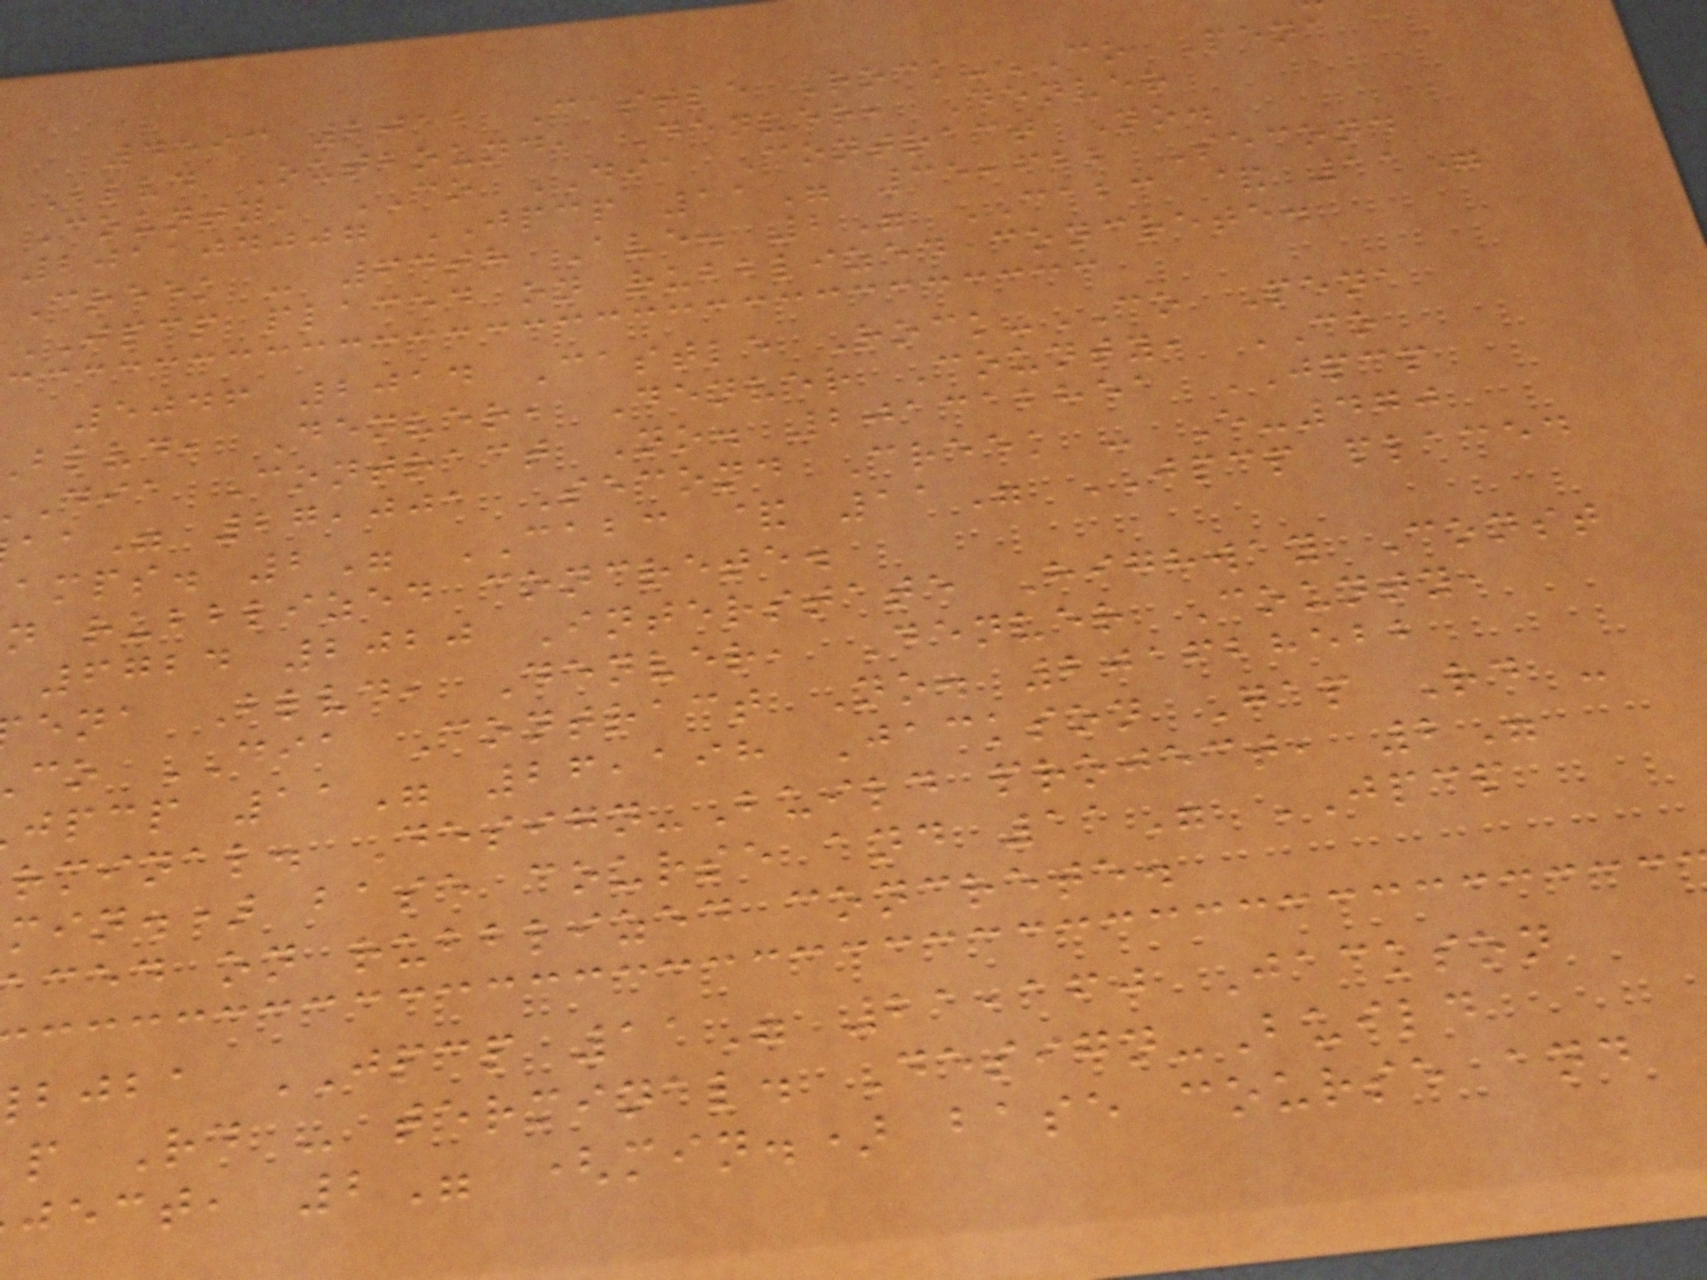4593 2012 Castle Rock-CO Pena
Blvd Outbound, Denver, Denver
County, CO DIA Contract No.
201104007 JPCP 11" 35,622 Second
Creek - 64th Ave. 2" CABC & 11"
JPCP placed on rubblized concrete.
5046 2014 Castle Rock-CO Pena
blvd, Denver, Denver County, CO
dia Contract No. 201312851 JPCP
amps. 2" CABC & 11" JPCP placed
n rubblized concrete.
6724 2020 Interstate Highway Const
ena Blvd, Denver, Denver County,
co DIA Contract No. 201628522
jpcp 11" 26,198 Jackson Gap Rd -
rminal. Design-Build project, 2"
min.) base course and 11" JPCP
aced on rubblized concrete.
bjba JPCP 11" 21,160 Jackson
p Rd - terminal. Design-Build
ject, 2" (min.) base course and
